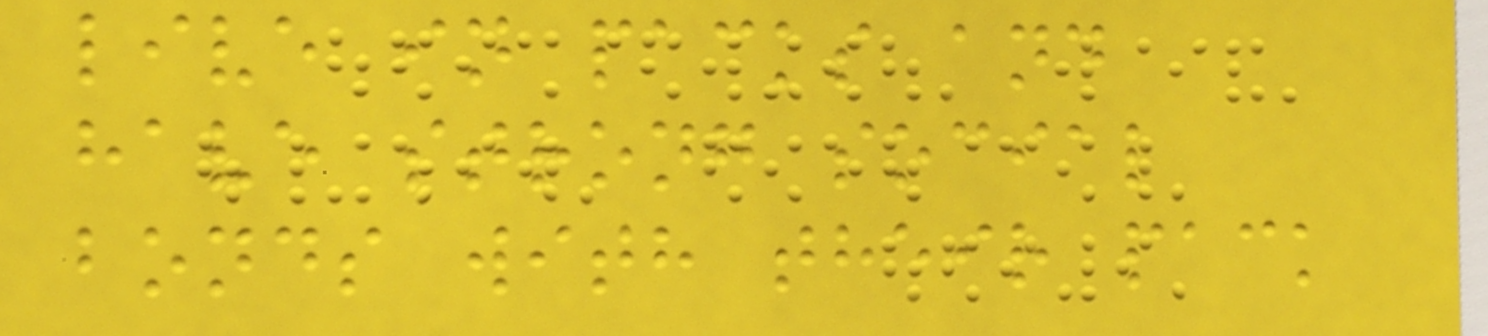live in packs and
have strong social
bonds with their pack
